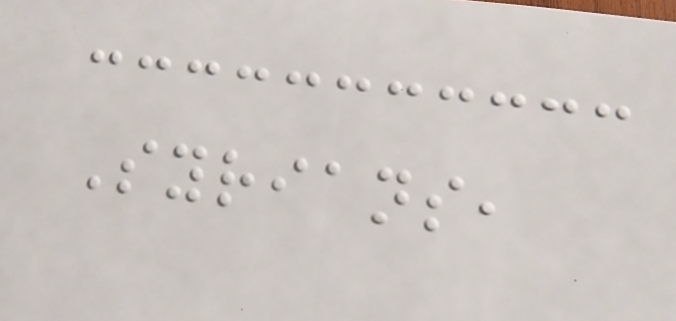Syrians,
